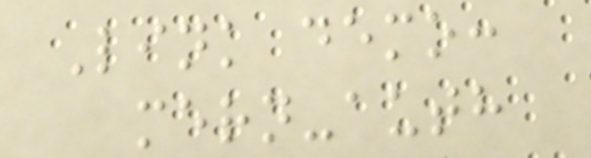Link demo:
mern-auth
